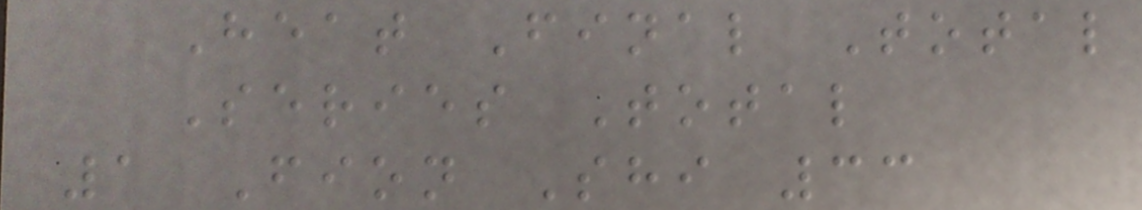Heat Final Total
Series Total
1 Fion Shi 33
